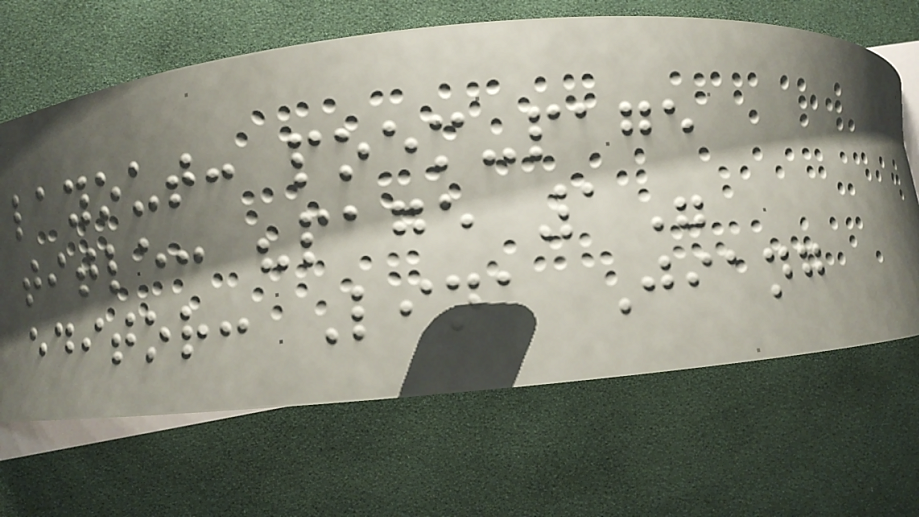layout: poem-page
title: "page 1"
editor: Lina Jiang
